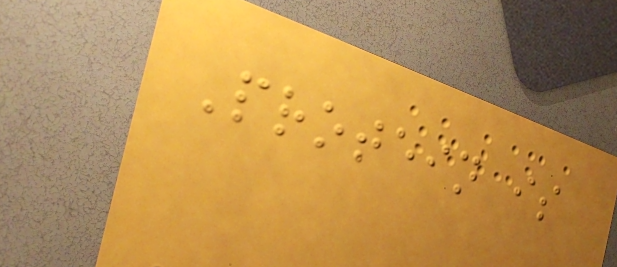Protein is
